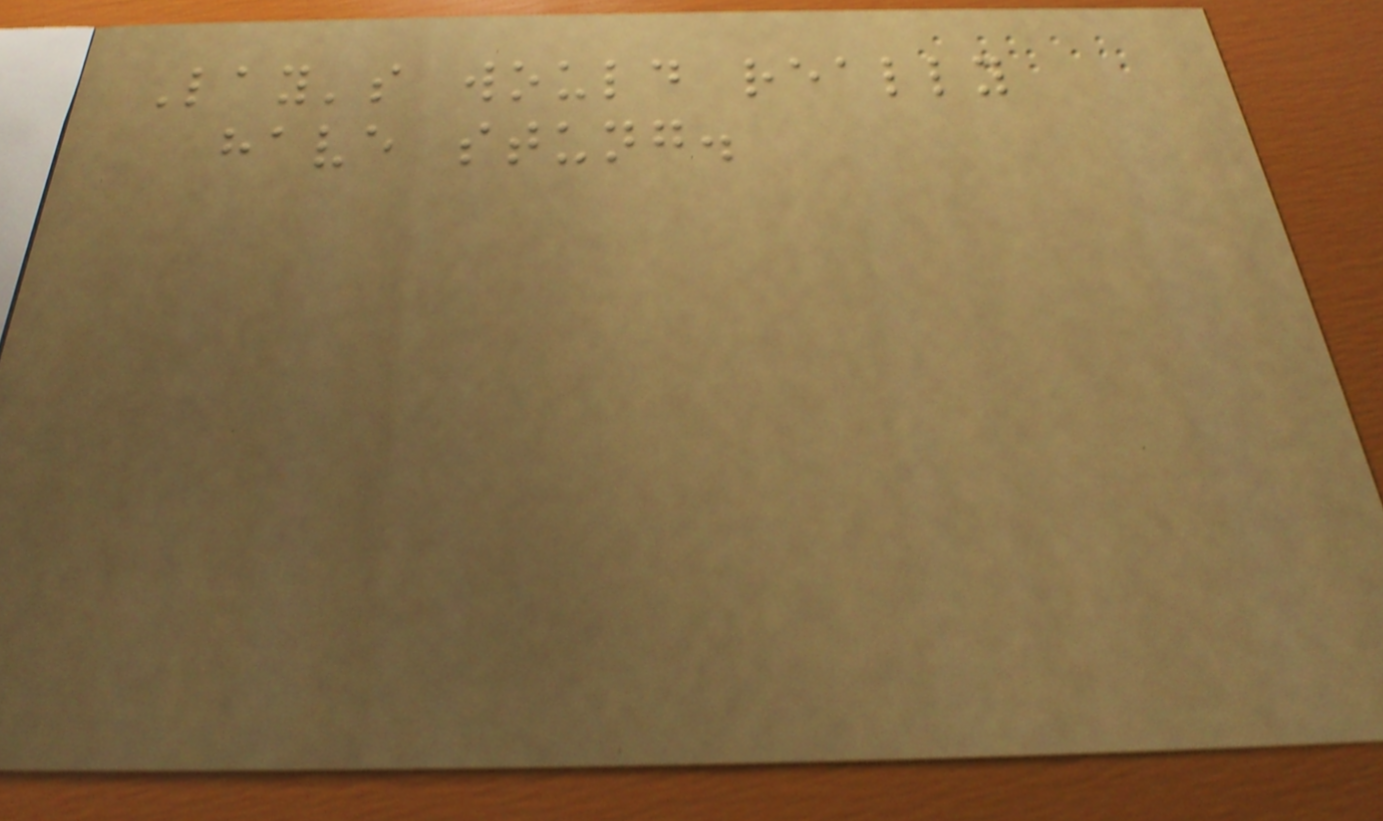Lay's would really
have stung.
